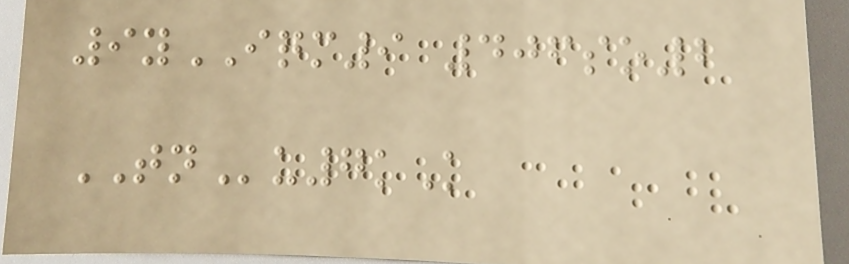9yIQM9 406so2
TNu7kK
